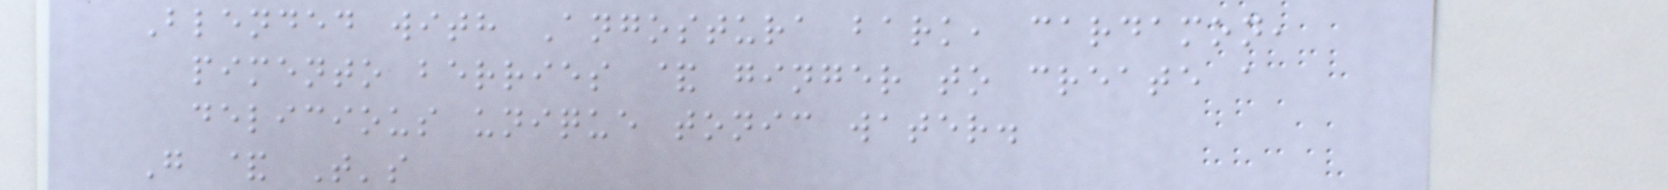Blended with Angostura bark, cardamon,
pimento berries & ginger to create a
delicious unique tonic water.
G & T's
